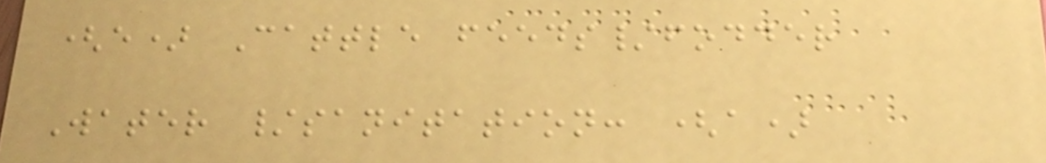(e) Cattle feeds/fodder
Water /sanitation: (a)
